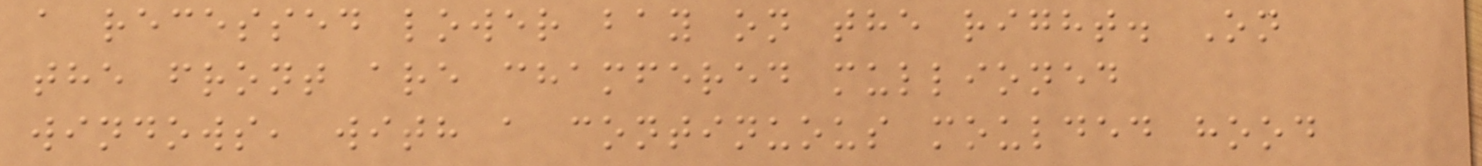a recessed lower bay on the right. On
the front are chamfered mullioned
windows, with a continuous moulded hood
